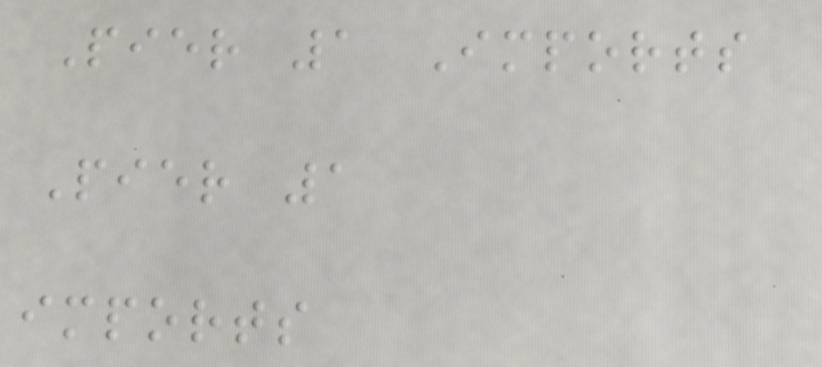Pier 1 Imports
Pier 1
imports
